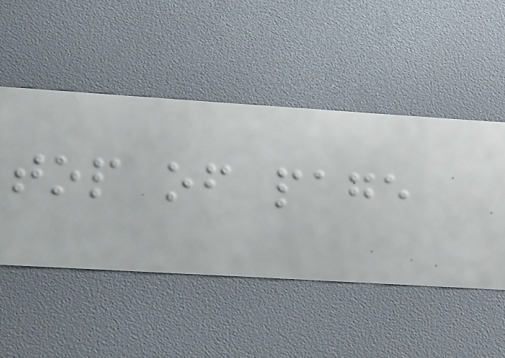top of page
